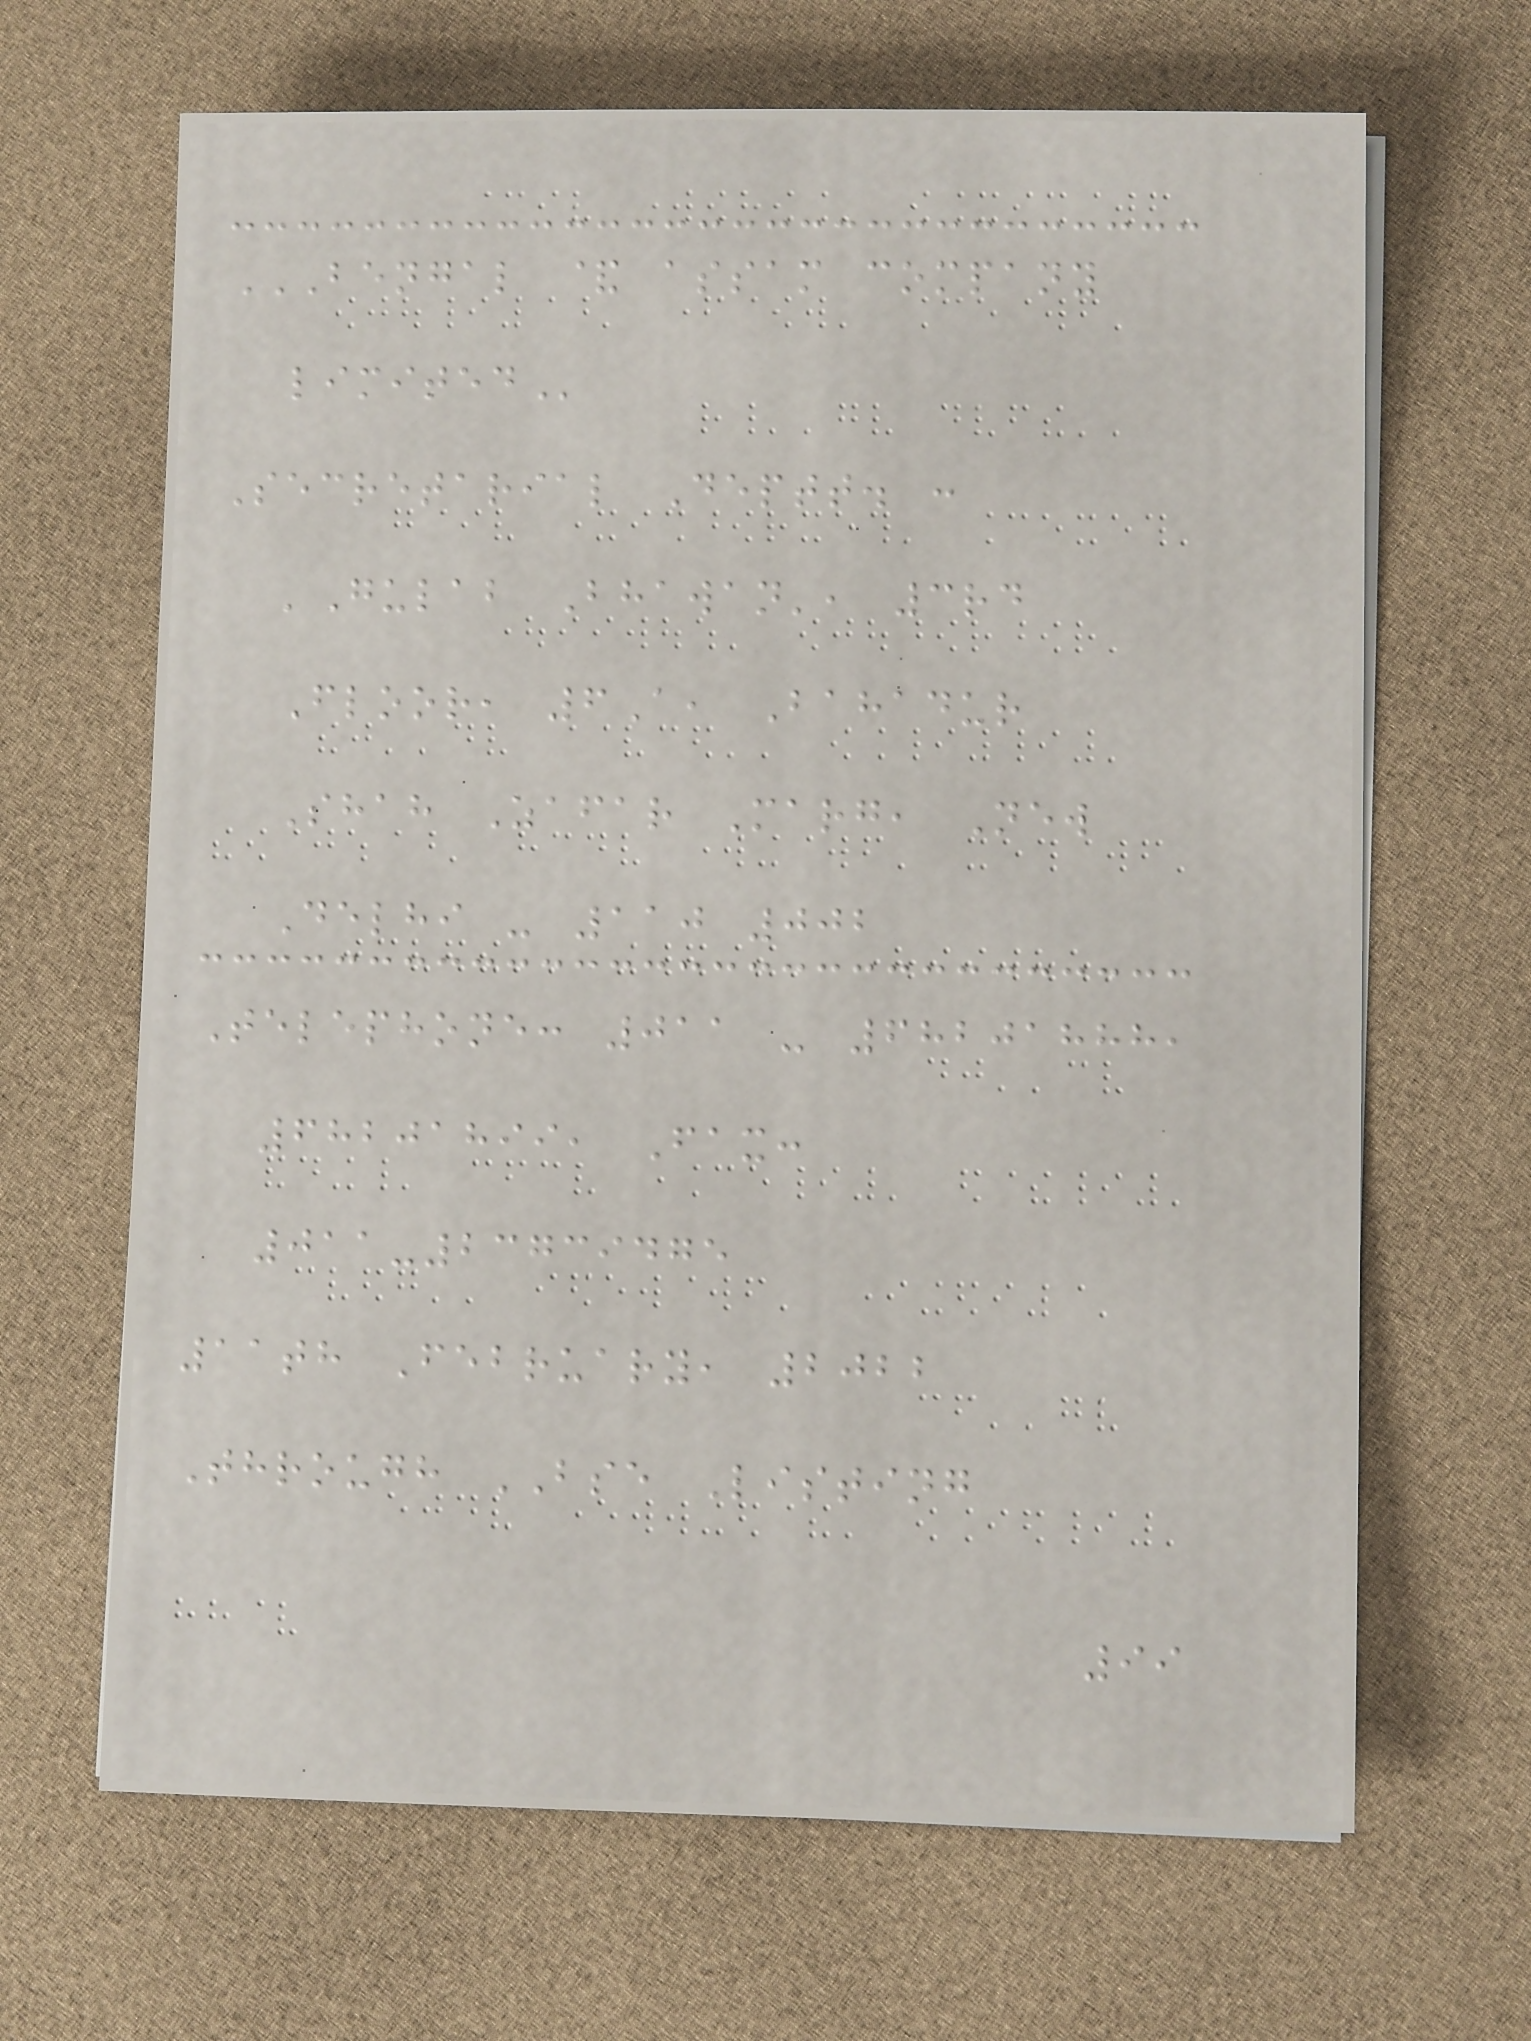BENGAL & ASSAM COMPANY
LIMITED
Secretarial Deptt. :
'Gulab Bhawan', 3rd
Floor, 6A, Bahadur
Shah Zafar Marg, New
Delhi - 110 002
Telephone: 011 - 68201888,
68201899, Fax:
011-23739475
11th February, 2022
Through BSE Listing
99
